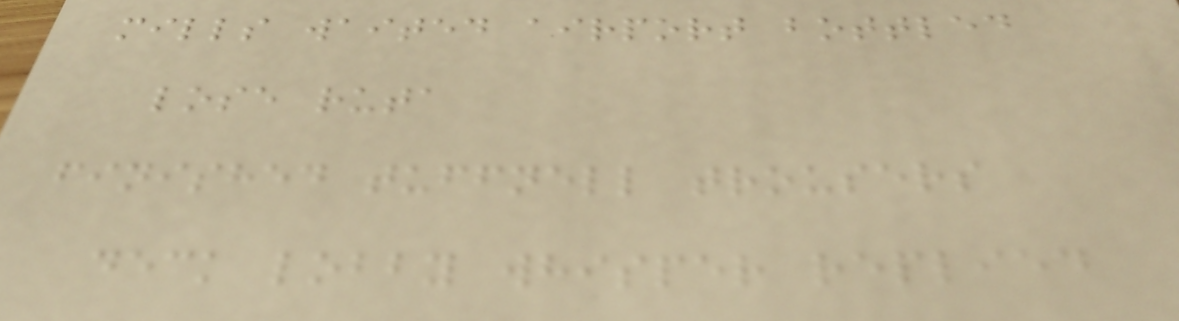mills waited airport bottled
lose ruta
finished tuffnell trousers
deck lobby whisper replied
